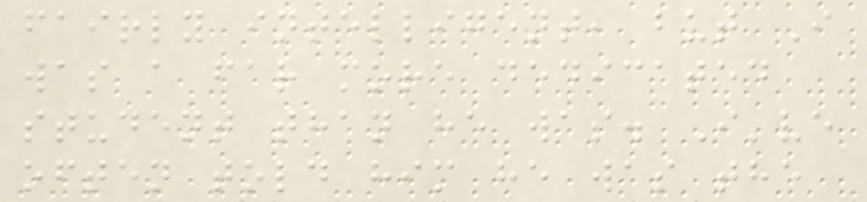fairly intelligent, but I
was a far more dedicated
student than he was. I've
often told him he was the
